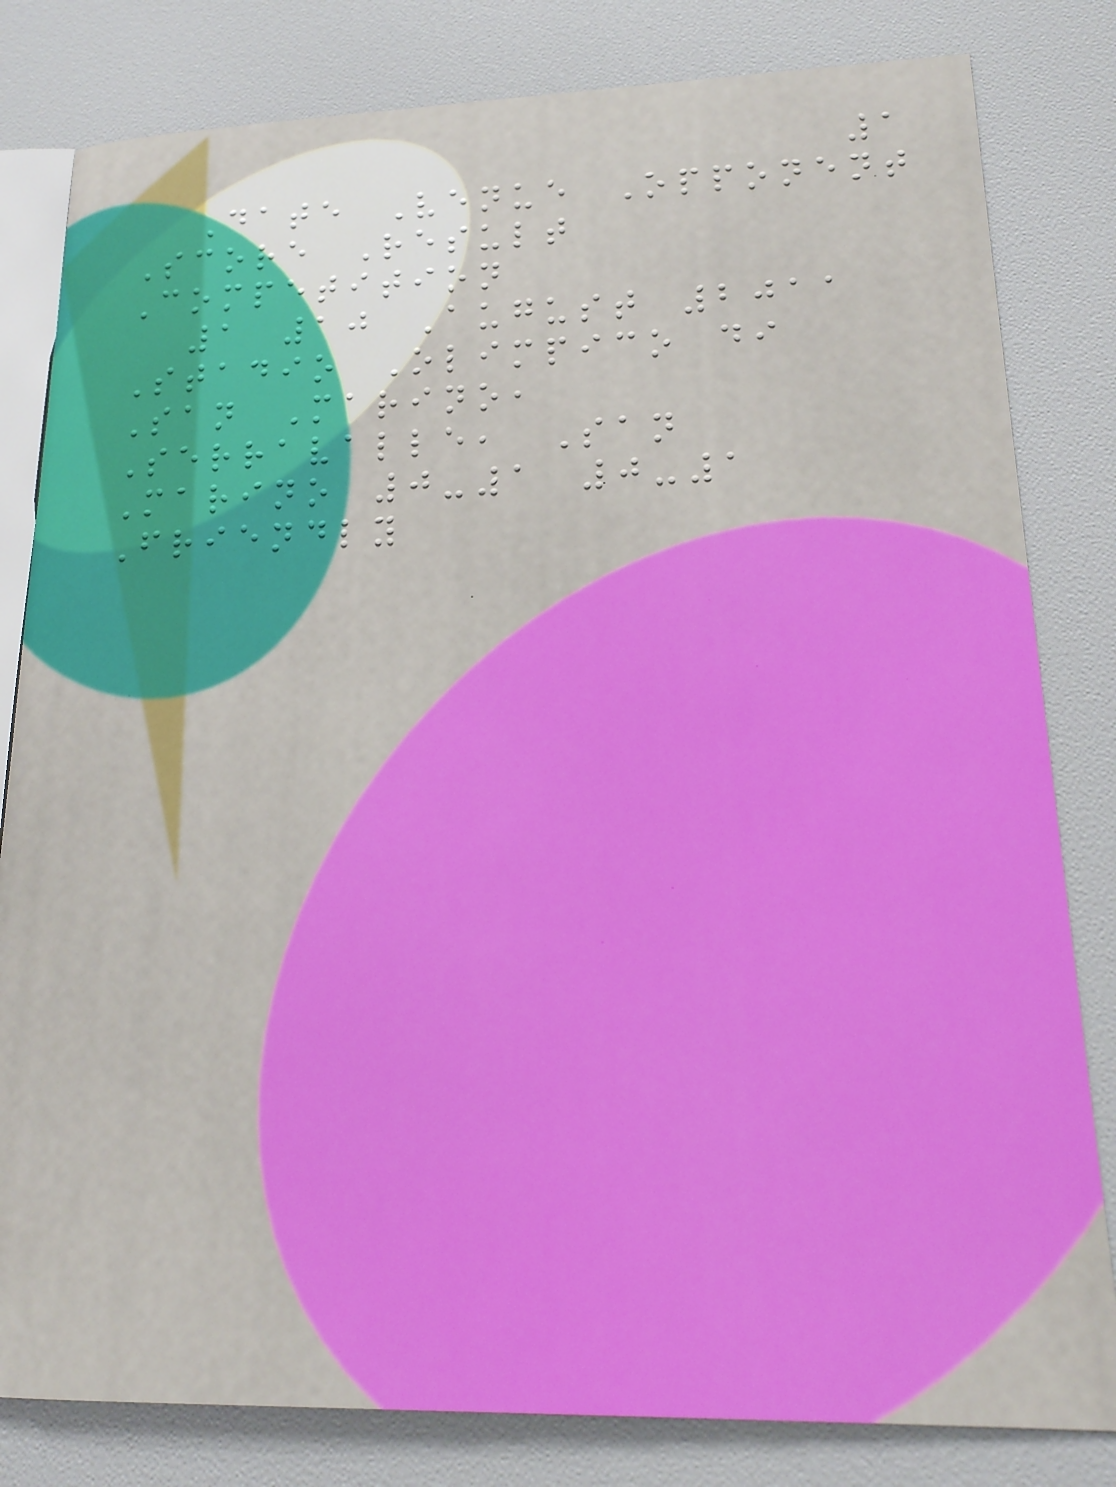1
Date Venue Opponent
Score Result
Competition
1 10 August 2011
Stadio Olimpico di
San Marino,
Serravalle, San
Marino 0-1 0-1
Friendly
